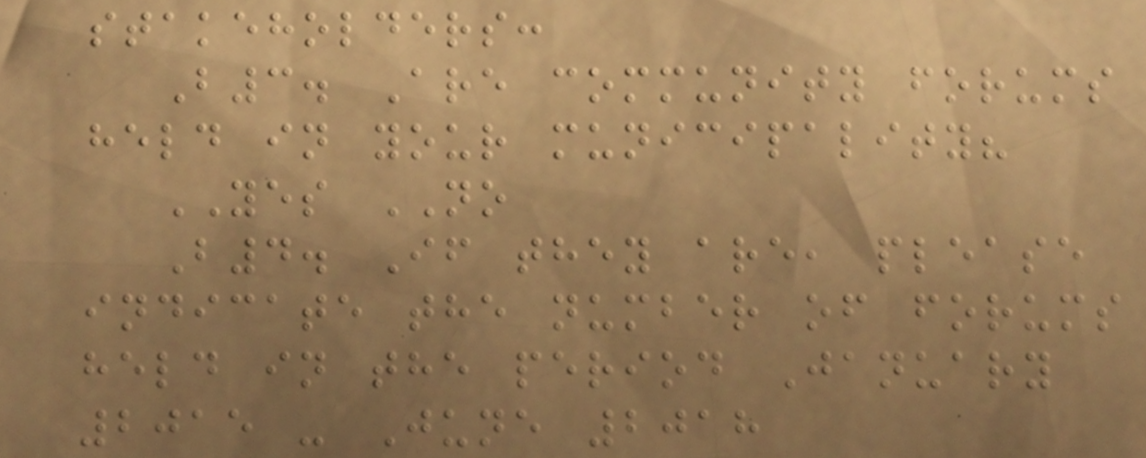stakeholders:
B3. Are community forums
held in your municipality?
YES NO
B4. If they are, please
indicate the number of forums
held in the period January
2015 - June 2018
